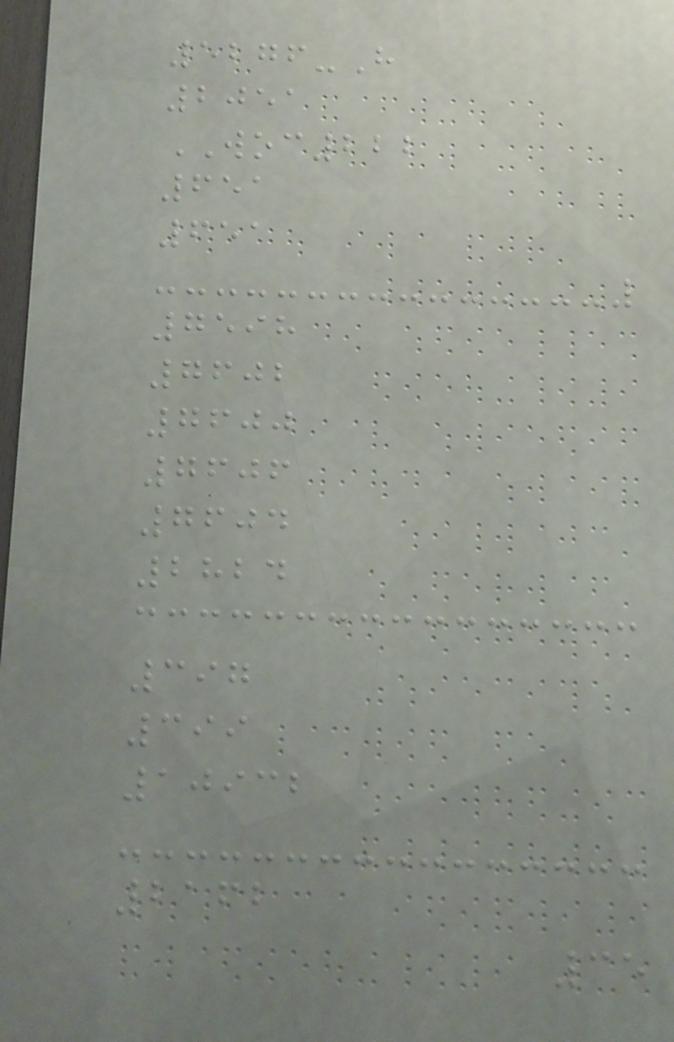5276-H
2051
WOC222
651
651
7598
7602
7600
7606
7604
2824
397
399
10932
2162
35
